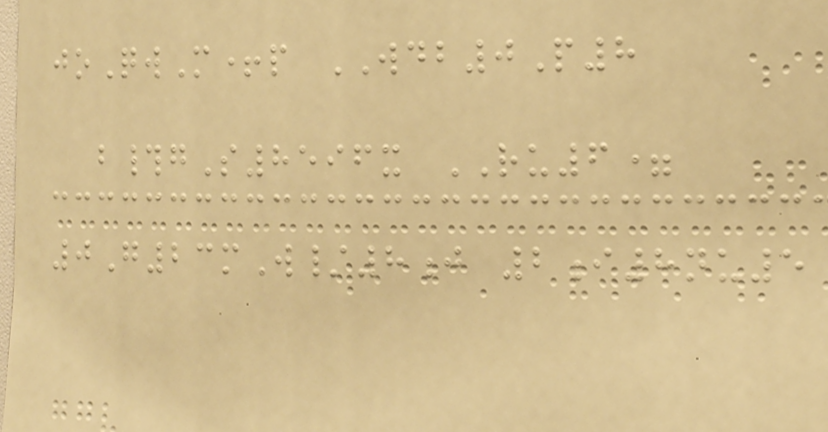joQwM+p WDB0P8
b#gS8596x RU6=
0G23mW/8j 2i8nu5
